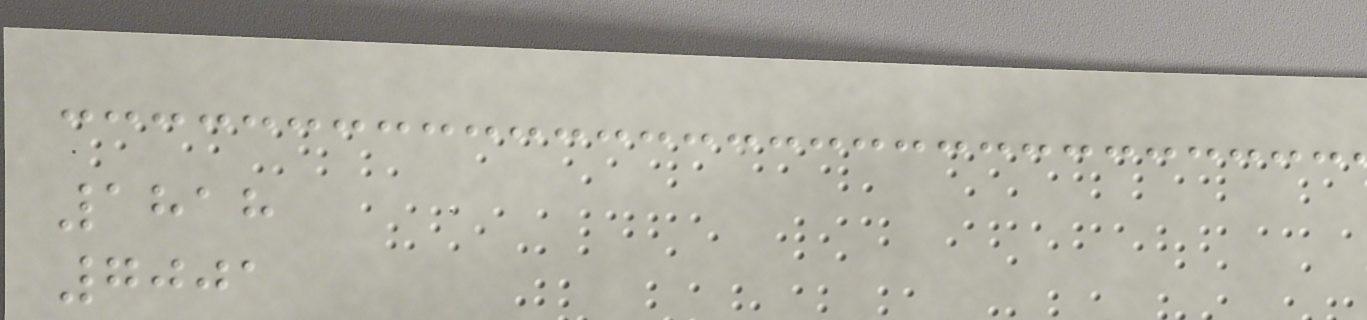1818
7001
